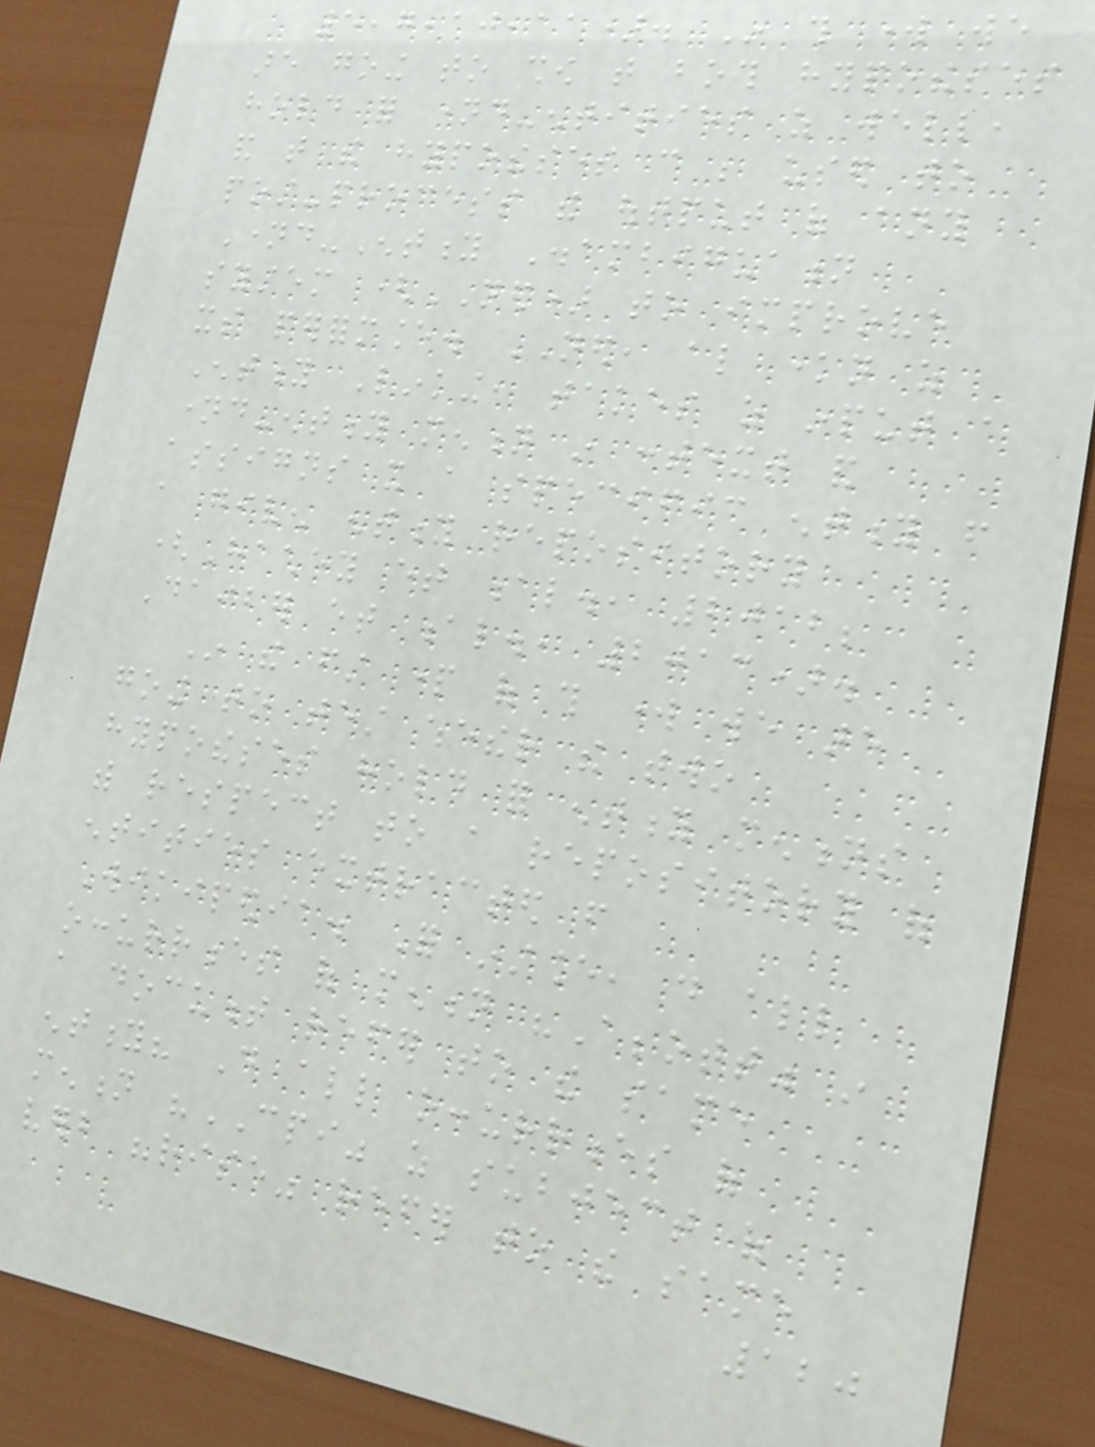5,7,10,11). In this work we
are going to show that both hypotheses
hold for named-entities as well,
and that the hypotheses can be used to
post-process the output of any
Named-Entity Disambiguation
system (NED) to improve
its performance. NED, also known as
Entity Linking, takes as input a
named-entity mention in context and
assigns it a specific entity from
a given entity repository
(Hachey et al., 2012;
Daiber et al., 2013).
In the first part of this work we are
going to test whether the two
hypotheses hold for entity mentions
with respect to a repository of
entities extracted from
Wikipedia. For instance, do all
occurrences of mention "Abbott" in
a document refer to the same
entity? Do all occurrences of
mention "CPI" as subject of
verb "rise" refer to the same
120
